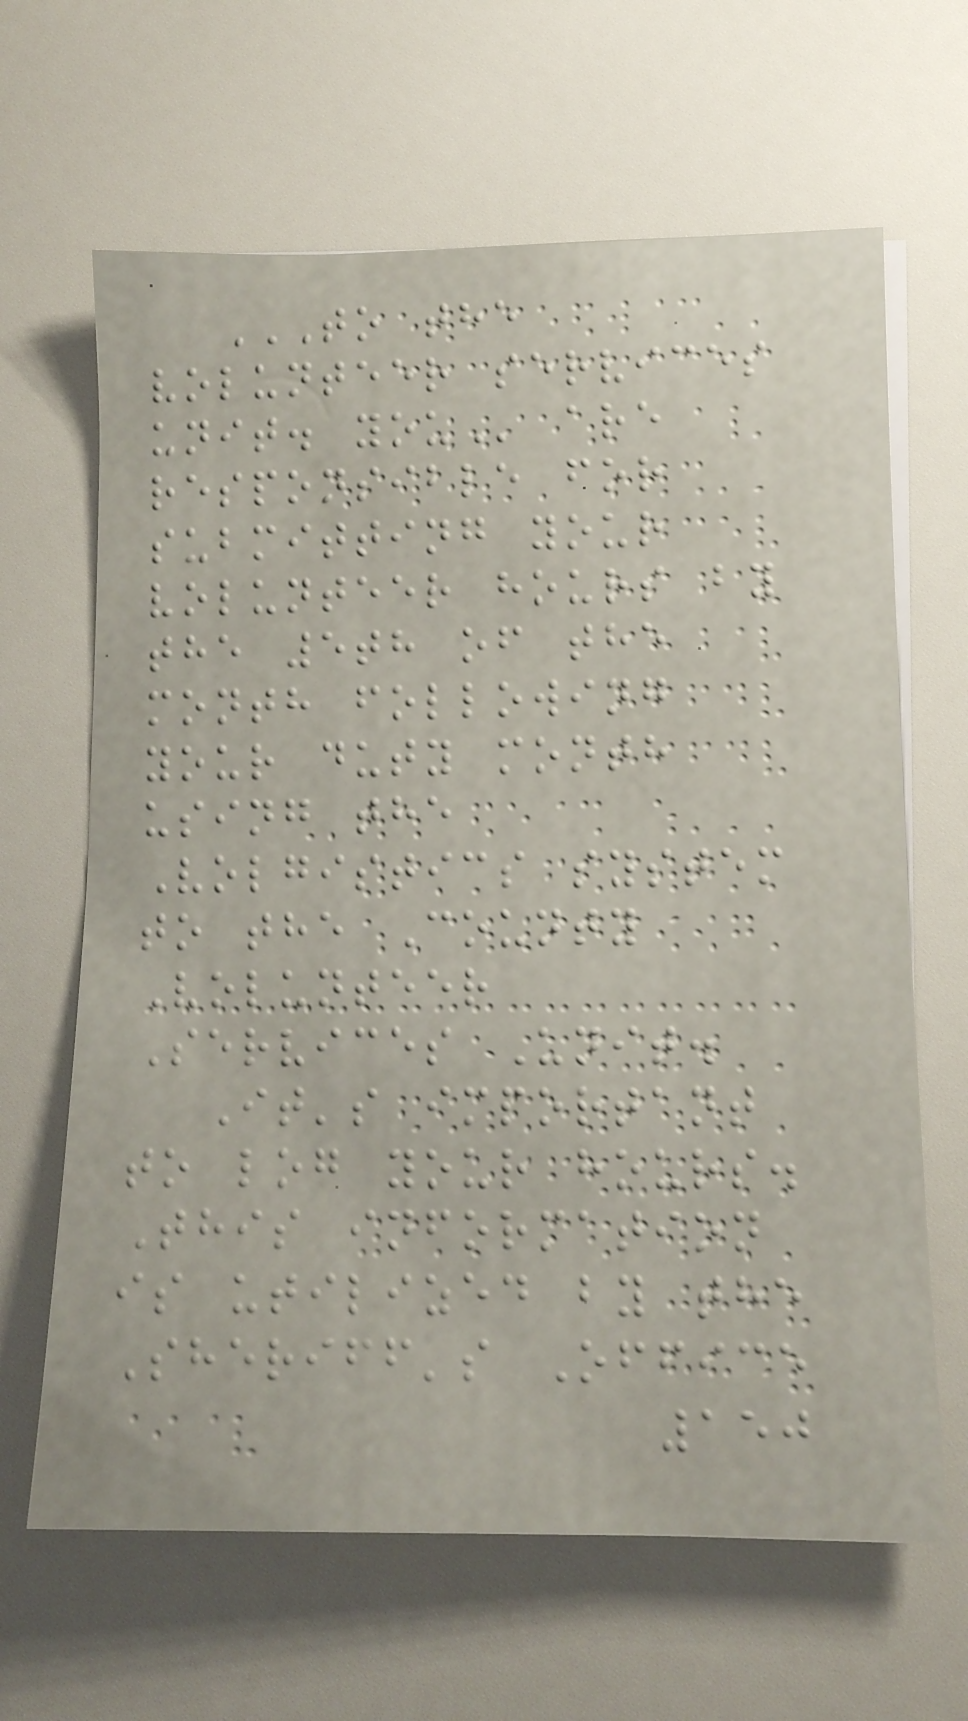TO THE
VOLUNTEER SERVICES
UNIT. YOU are
responsible for
submitting your
volunteer hours by
the 5th of the
month following
your duty month
using the
Volgistics system
to the County
Volunteer
Services Unit.
It's important
to log your hours.
This information
is utilized by the
Sheriff's Office
150
